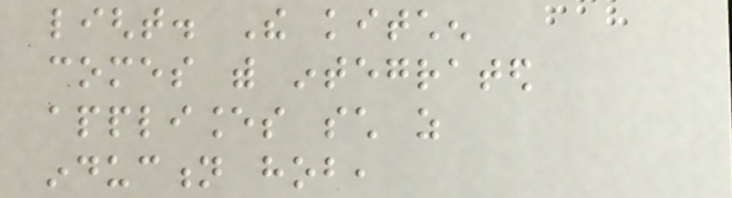light. The kitchen
comes with integrated
appliances such as
induction hob,
